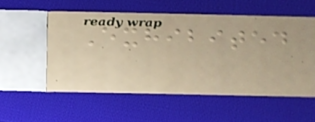Exhibited
